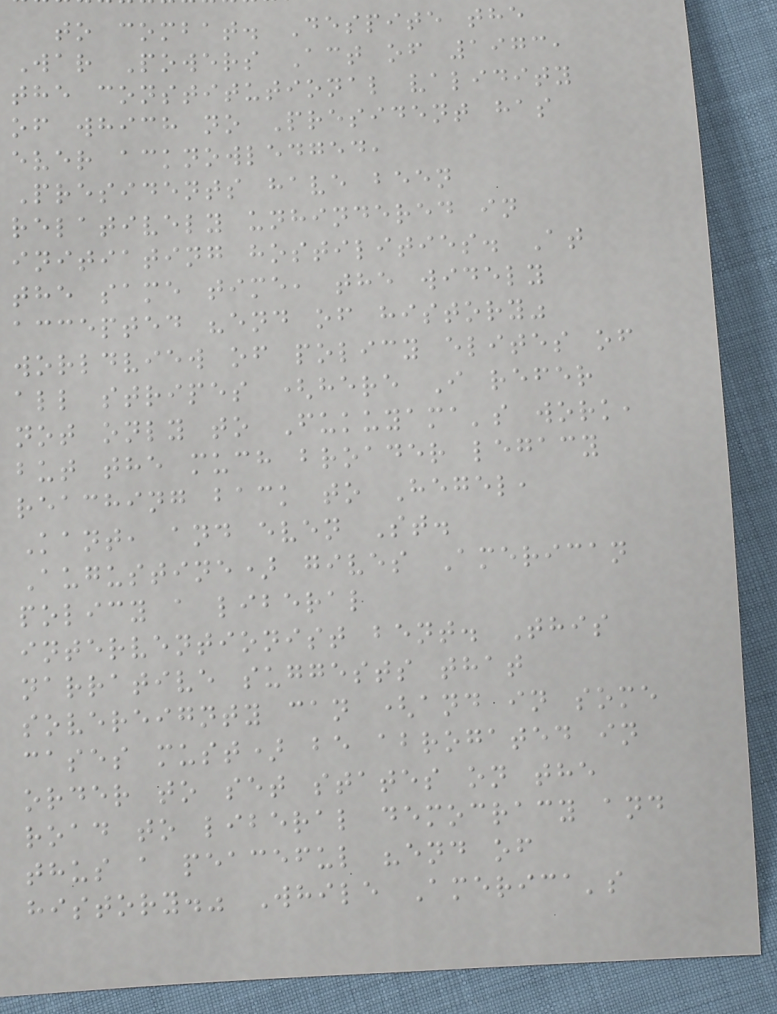to combat. Despite the
War Powers Act of 1973,
the constitutional validity
of which no President has
ever acknowledged,
Presidents have been
relatively unhindered in
initiating hostilities. At
the same time, the widely
accepted "end of history"
worldview of policy elites of
all stripes (here I refer
not only to Fukuyama's work,
but the much broader legacy
reaching back to Hegel,
Kant, and even St.
Augustine) gives American
policy a liberal
interventionist bent. This
narrative suggests that
sovereignty can (and in some
cases must) be abrogated in
order to set states on the
road to liberal democracy and
thus a peaceful "end of
history." While America's
